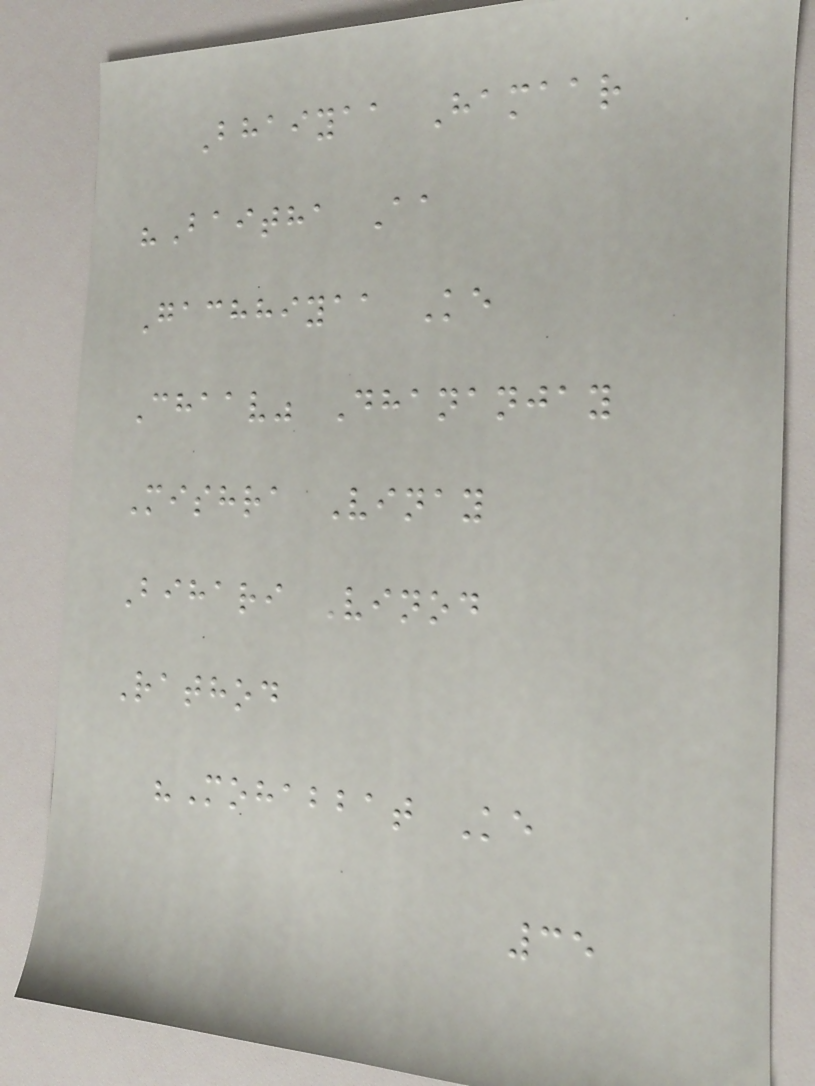Bhaiyaa Hamaar
"Baitha Aa
Gachhiyaa Ke
Chaav" Dhananjay
Mishra Vinay
Bihari Vinod
Rathod
"Mohabbat Ke
35
